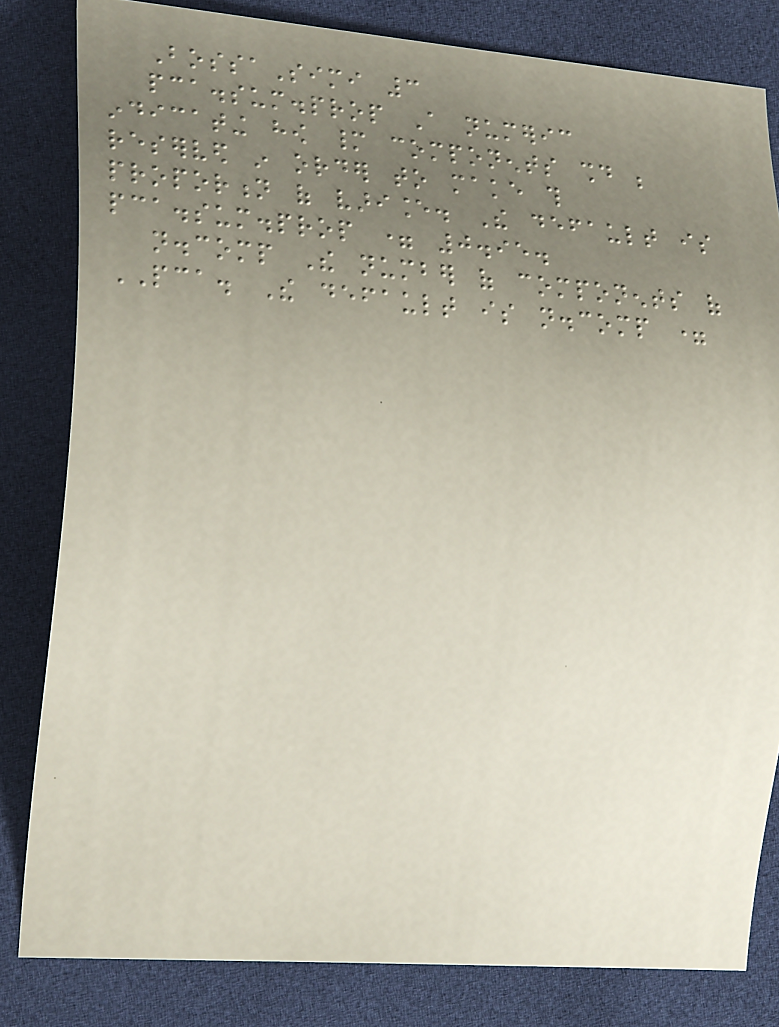BossaSimi 3
pca.sum.prop A numeric
indicating how many components should be
reserved in order to make this
proportion of variance. The default is
pca.sum.prop = 0.95.
n.comp The number of components of
PCA. The default is n.comp =
